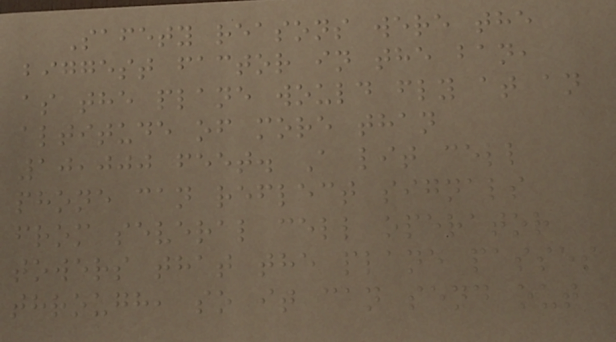Safety reasons were the
biggest factor in the ban,
as the plane would fly at an
altitude of more than
10,000 feet. A lit cell
phone can reflect signals
from several cell operator
towers that the plane passes
through, so it can send out
